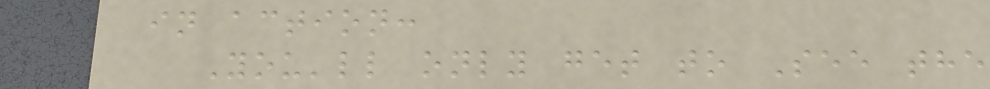in action:
You'll only get to See the
